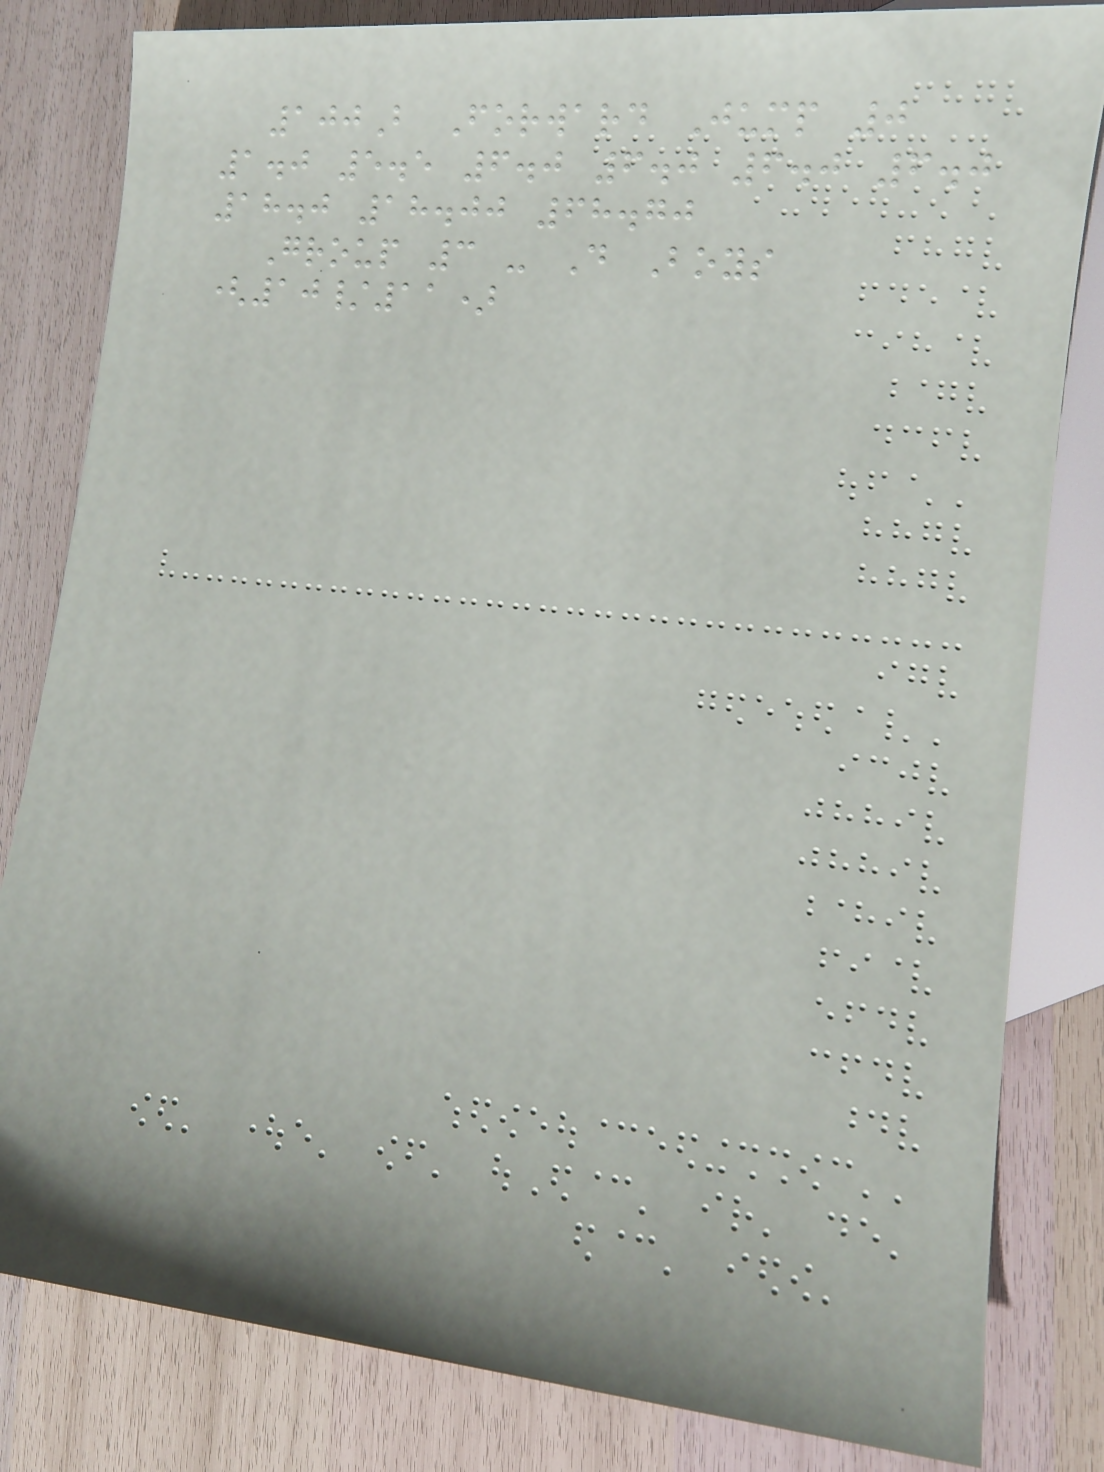100B Forward Jump 0
1.0 5.5 6.0 6.0 6.0 6.0
18.0 18.00 68.70
Group 3 - D Boys
(10/11)
